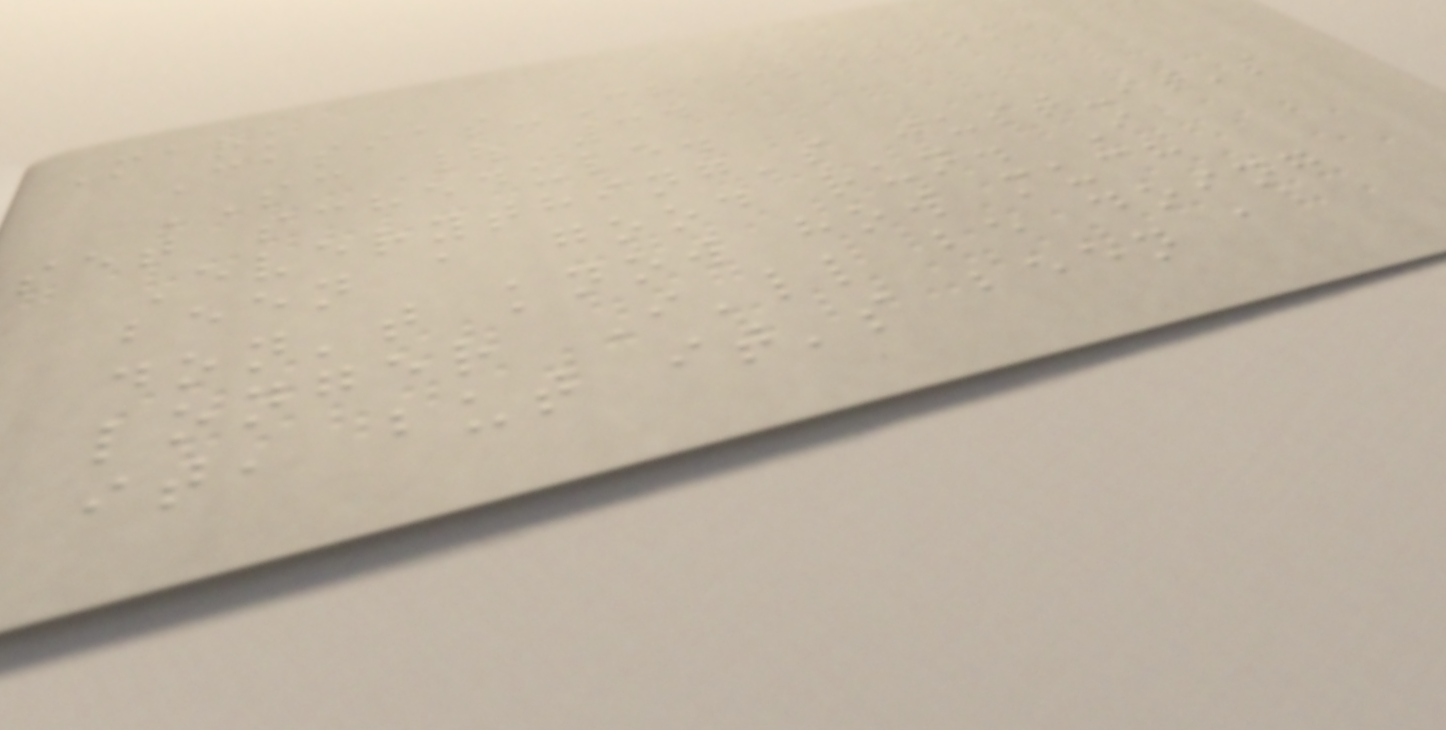Mark
Casias-Charleston,
SC | 34
set schedule.
Everything's just-it's
been a good run. I
don't know how much
longer I'll be doing
it, but it's been a
